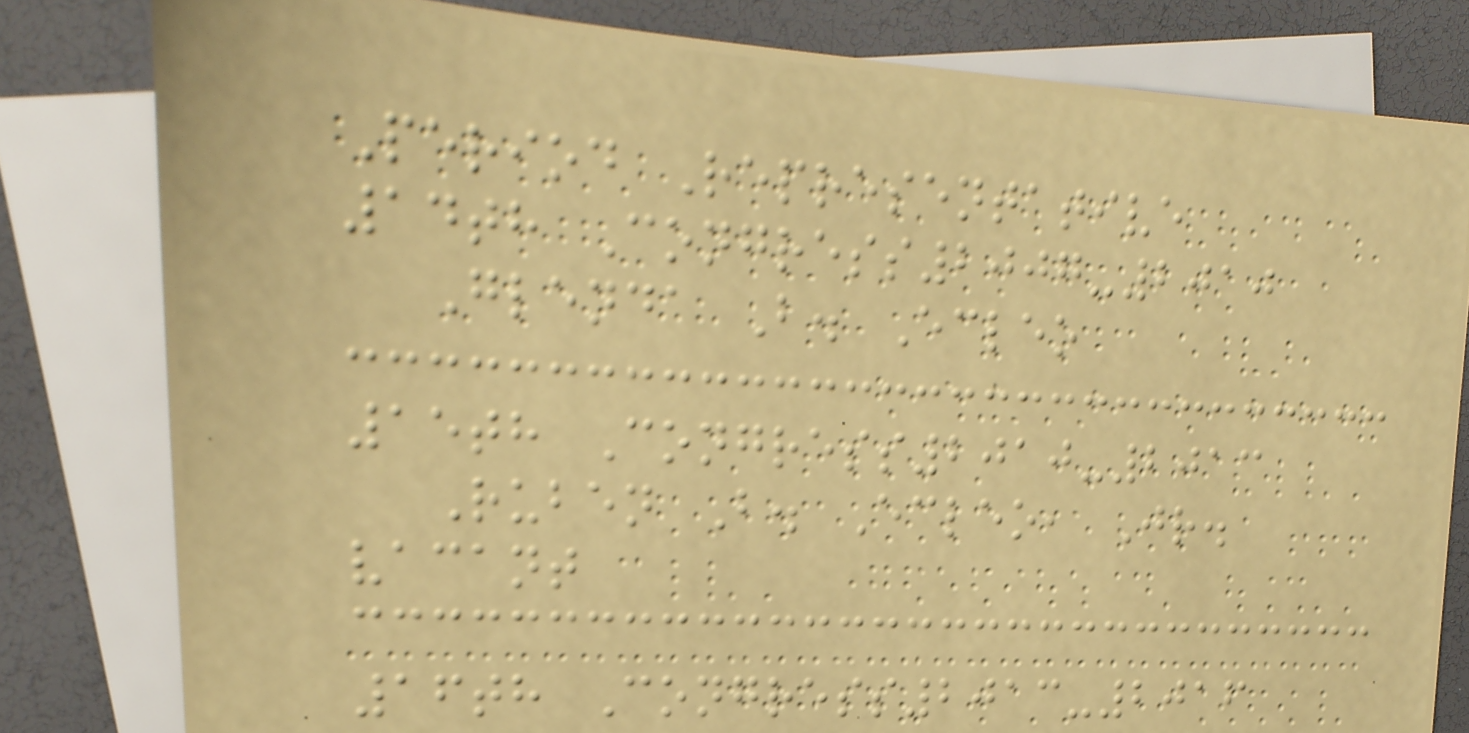Period Representative
14th Congress2007-2010
Glenda B. Ecleo
15th Congress2010-2013
Ruben B. Ecleo, Jr.
vacant
16th Congress2013-2016
